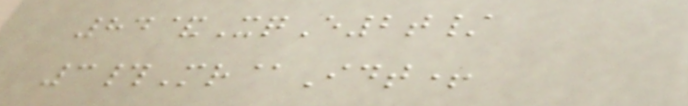84&XqE2t/
3#Mr@Idt+
